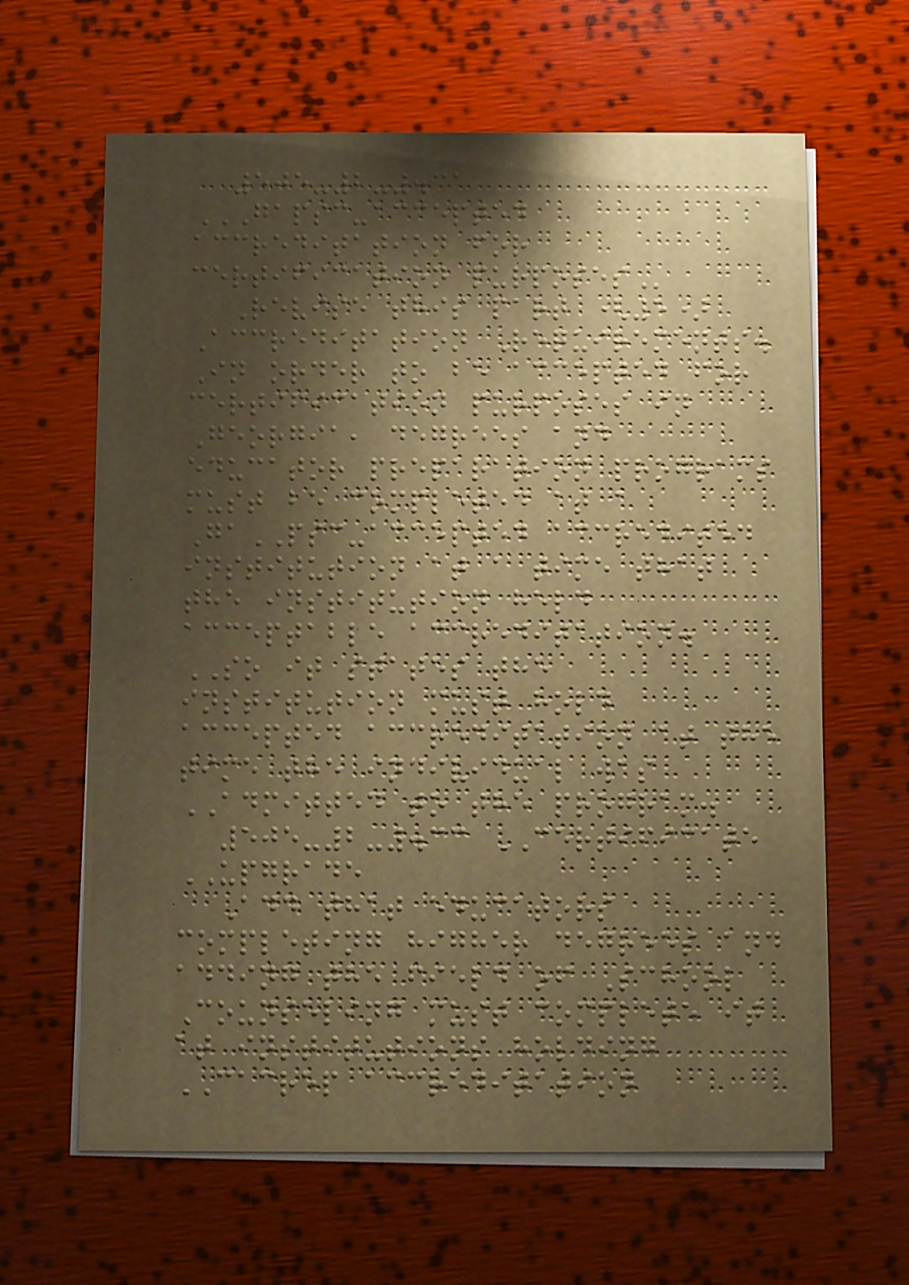505-2-.31
GAPSC-ACCEPTED
ACCREDITATION FOR
CERTIFICATION PURPOSES
Revise this part (5)
Accreditation Requirements.
In order to be accepted for
certification purposes in
Georgia, degrees and
educator preparation programs
must be completed at a
GaPSC-accepted accredited
institution at a time that
the institution held
acceptable accreditation.
SO it states the
institution must hold
accepted accreditation at the
time the individual was
ADMITTED to the program.
505-2-.33 CERTIFICATE
UPGRADE
Add that educators
completing higher degrees and
adding the field of School
Counseling must complete it
at institutions holding
CACREP accreditation
